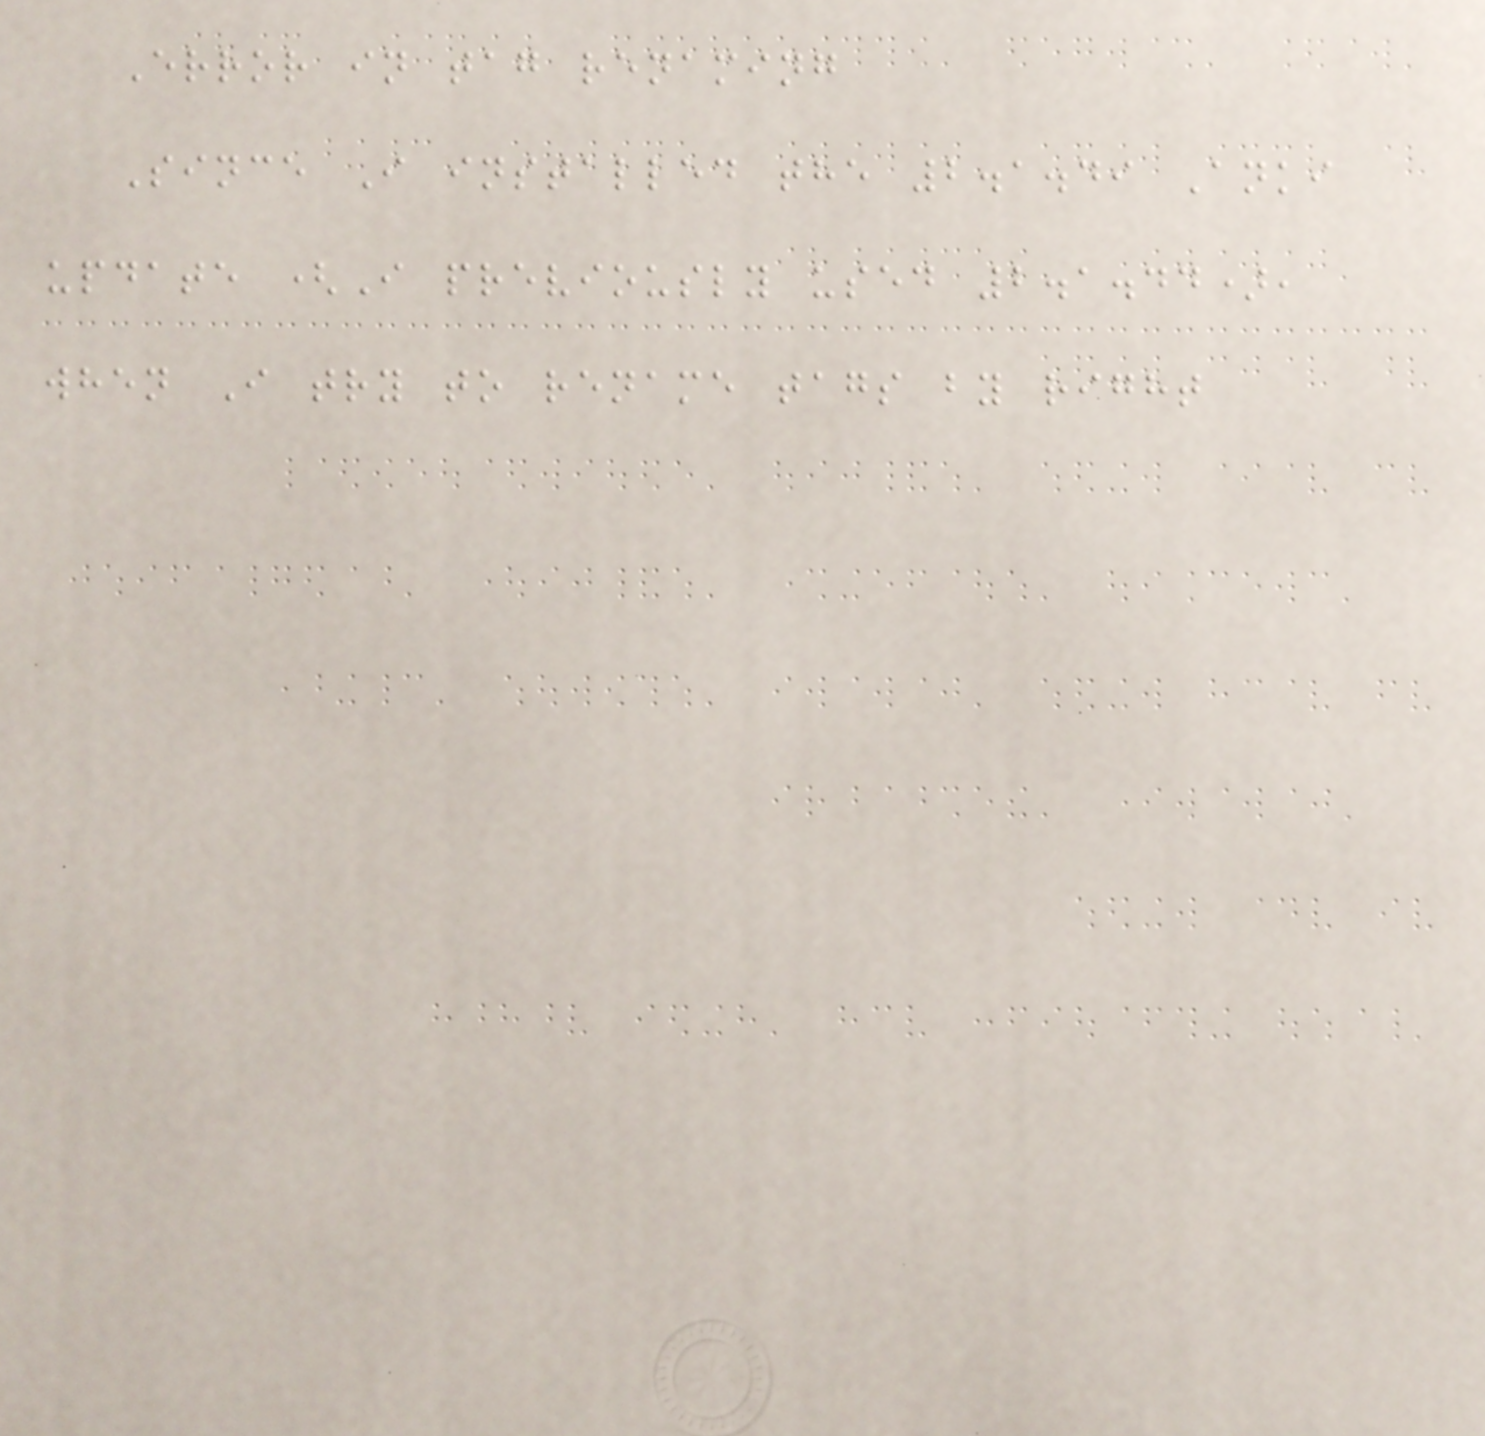Error in tag renaming
Since I installed the 2.1.49 Anki
update (I previously used 2.1.44),
when I try to rename tags by right
